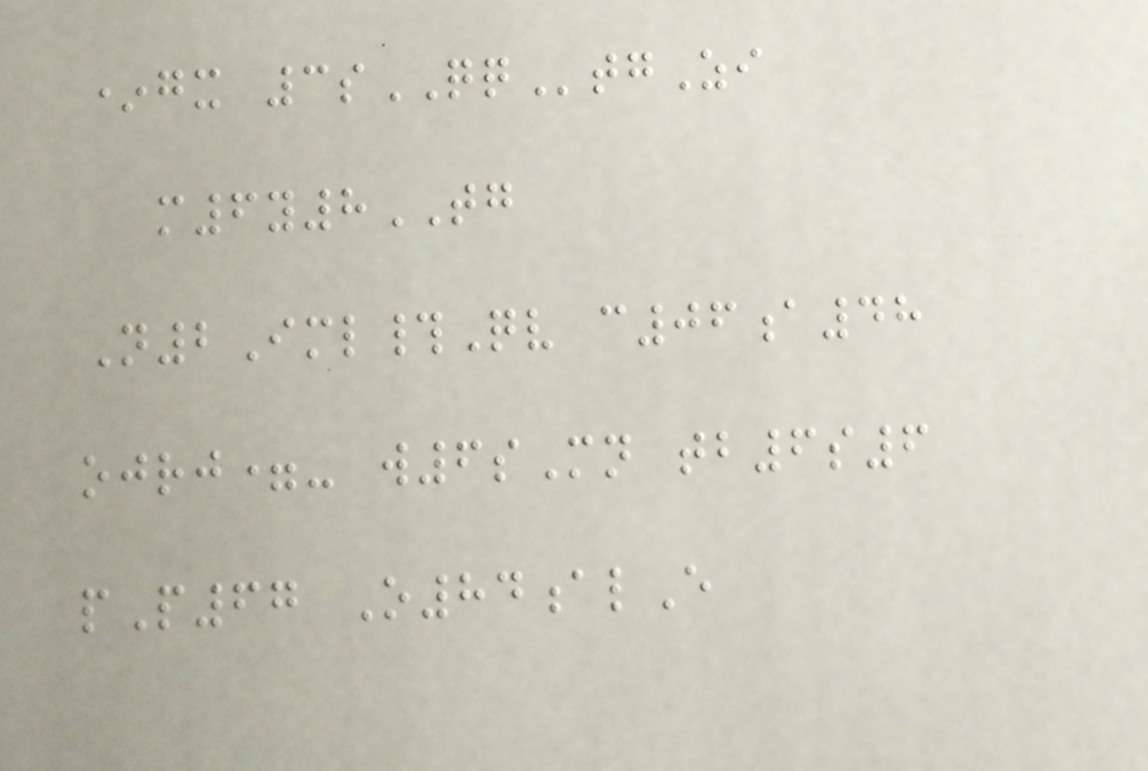*gx 3sQQtgZi
m6y8TG
N2Iml#Qv c06a48
ojrj=- w6sMn tb6s6
pP67 O84alE
